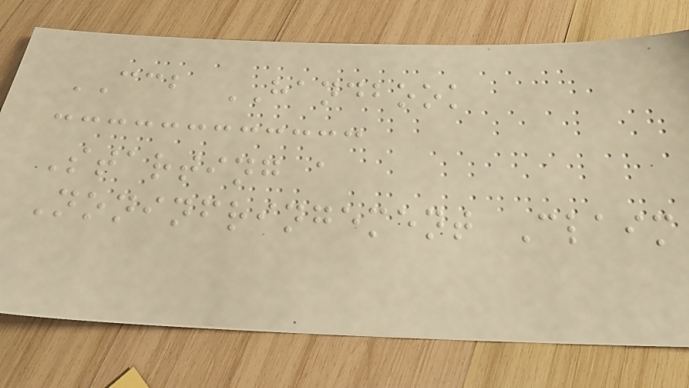CCB HANDBOOK
Starting a
Noninfringement Claim
